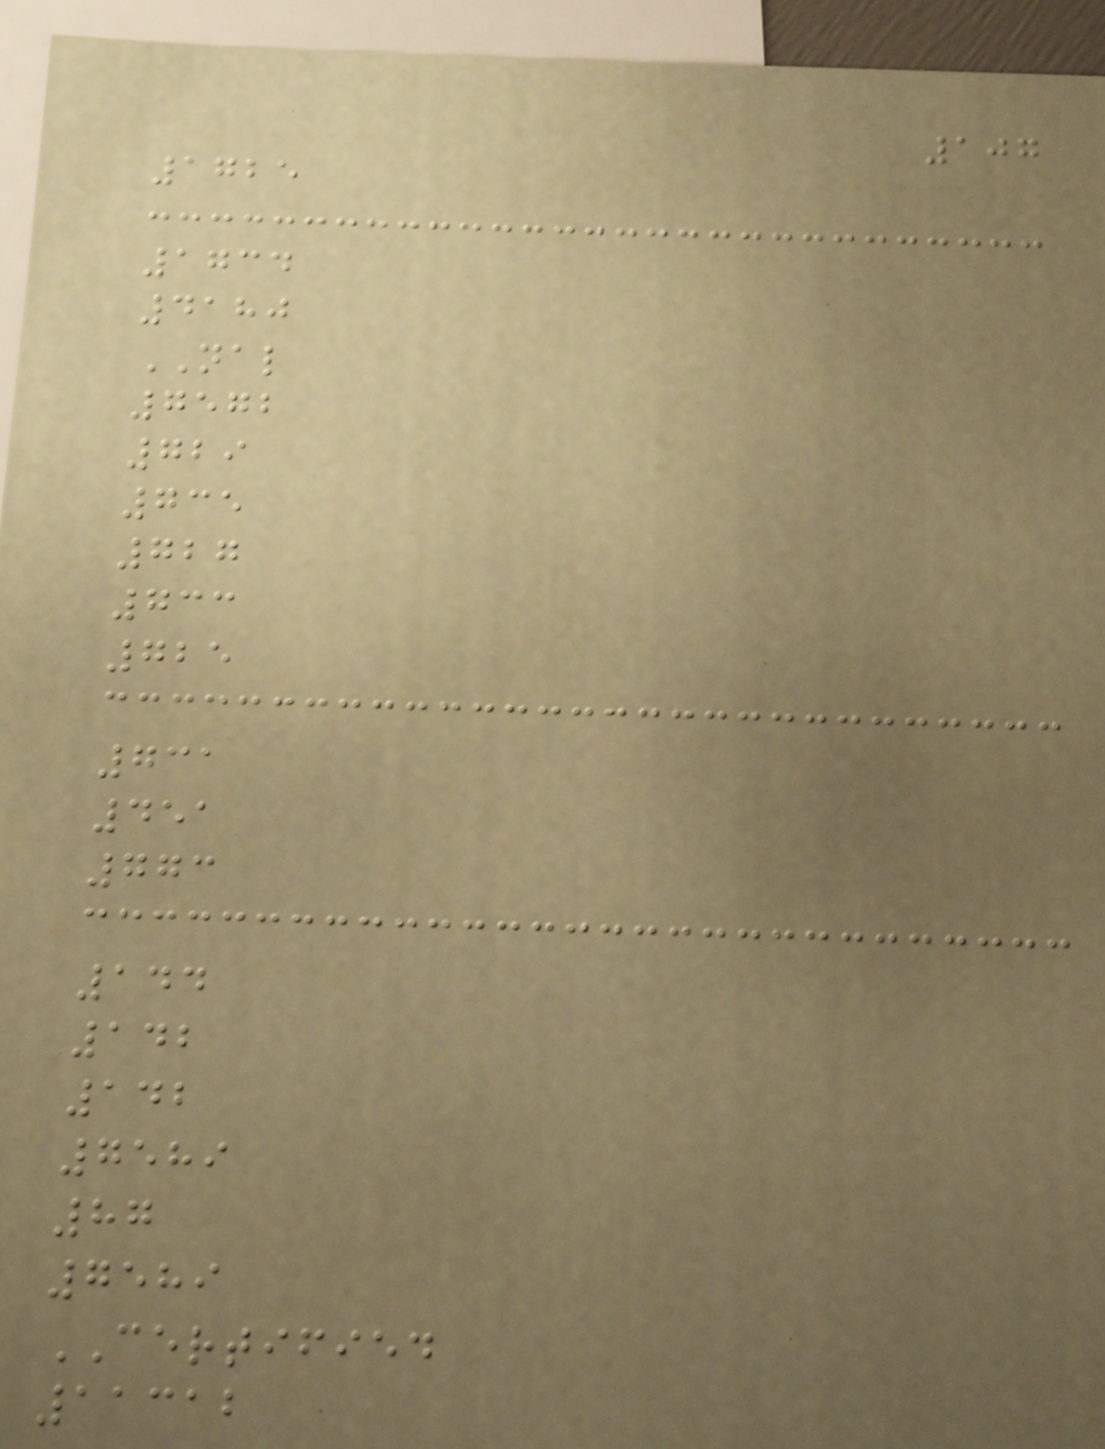107
1725
1734
4180
NAL
7572
729
735
727
733
725
731
451
773
144
142
142
7589
87
7589
CERTIFIED
11312
